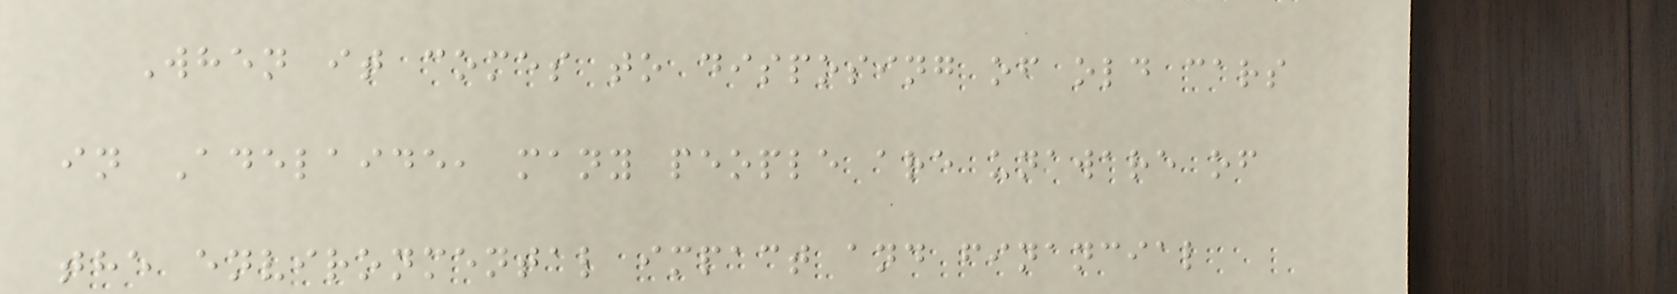When it comes to disposing of old cars
in Adelaide, many people are unaware of
the environmental impact and financial
